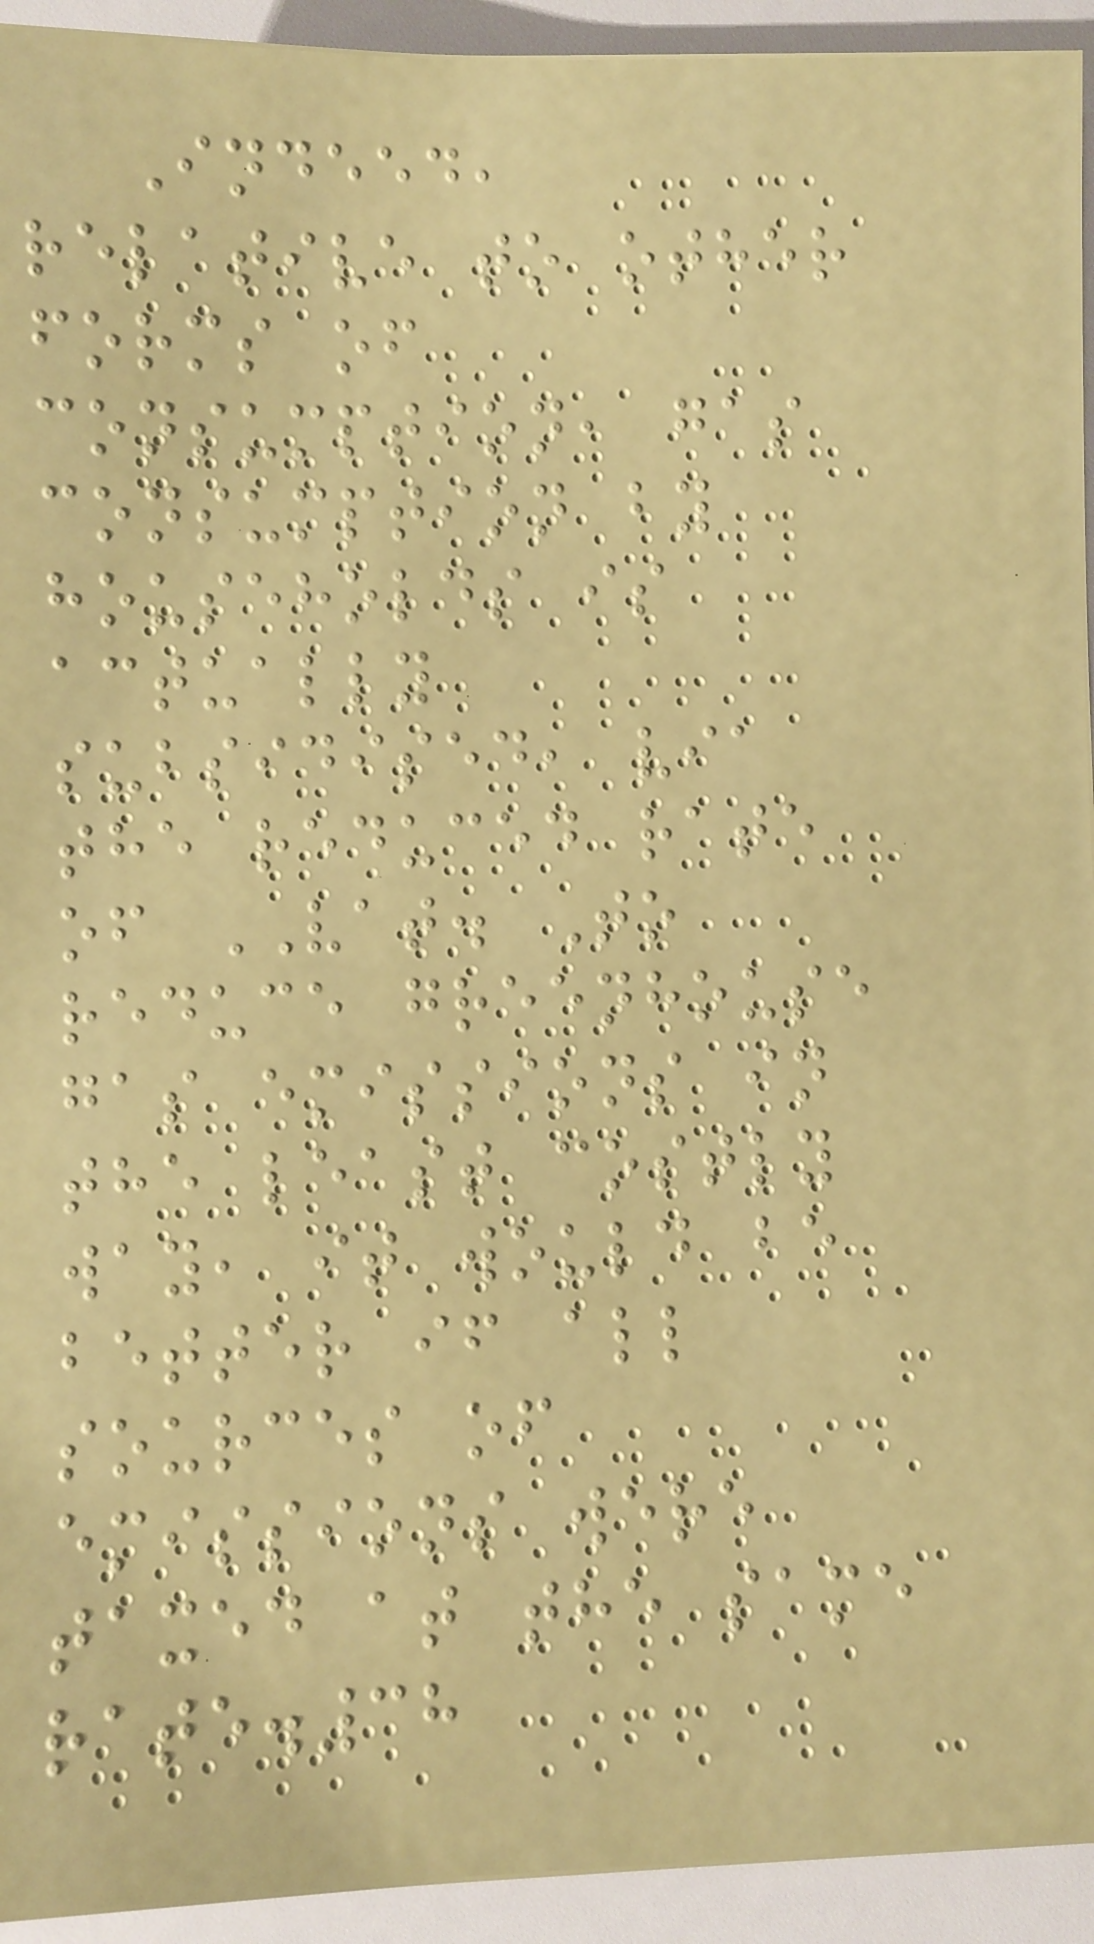Indeed,
relative to other
forms of
consumption, gas
consumption by
households is
actually
subsidised, via
the reduced rate
of VAT. To
reduce greenhouse
gas emissions in
the least costly
way, it would be
better if all
sources of
emissions were
taxed at the same
rate.38
